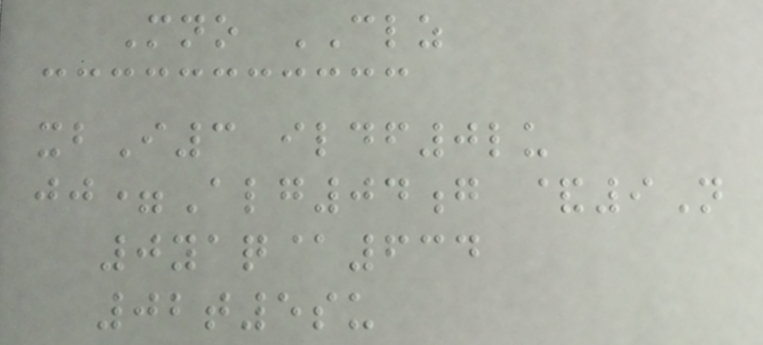Mno CLZ
xbI3 ildf0lu
jj=Alg04g &9N
0yaq@634
02t5su
